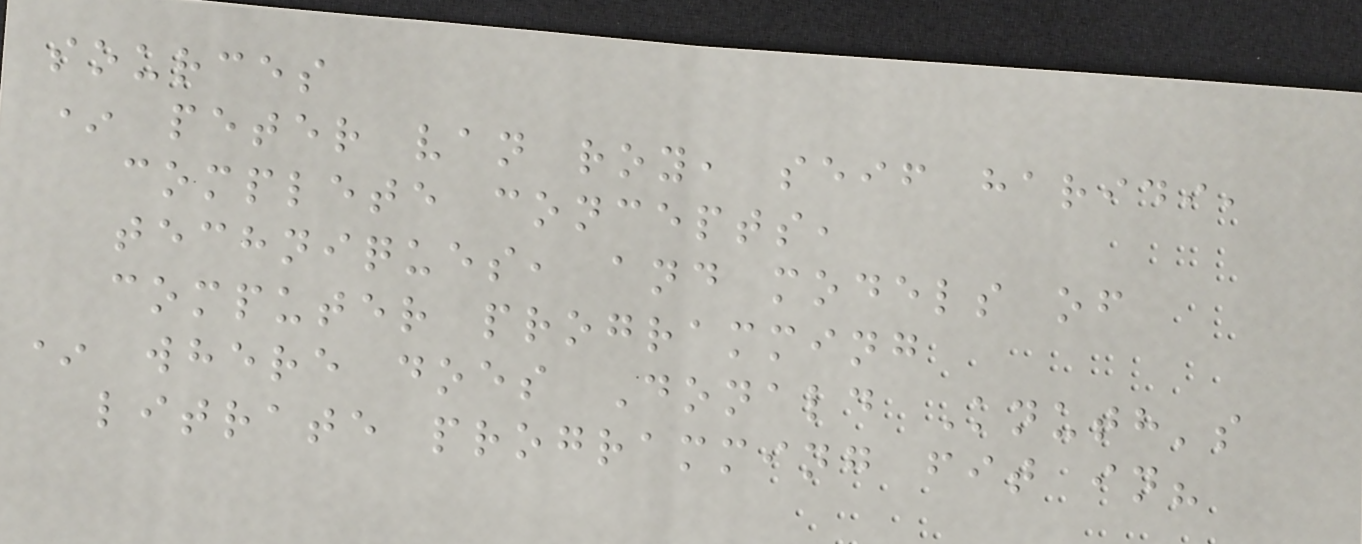sources
* peter van roy, seif haridi,
complete concepts,
techniques, and models of
computer programming
* where does Donald Knuth's
litrate programming fit in?
